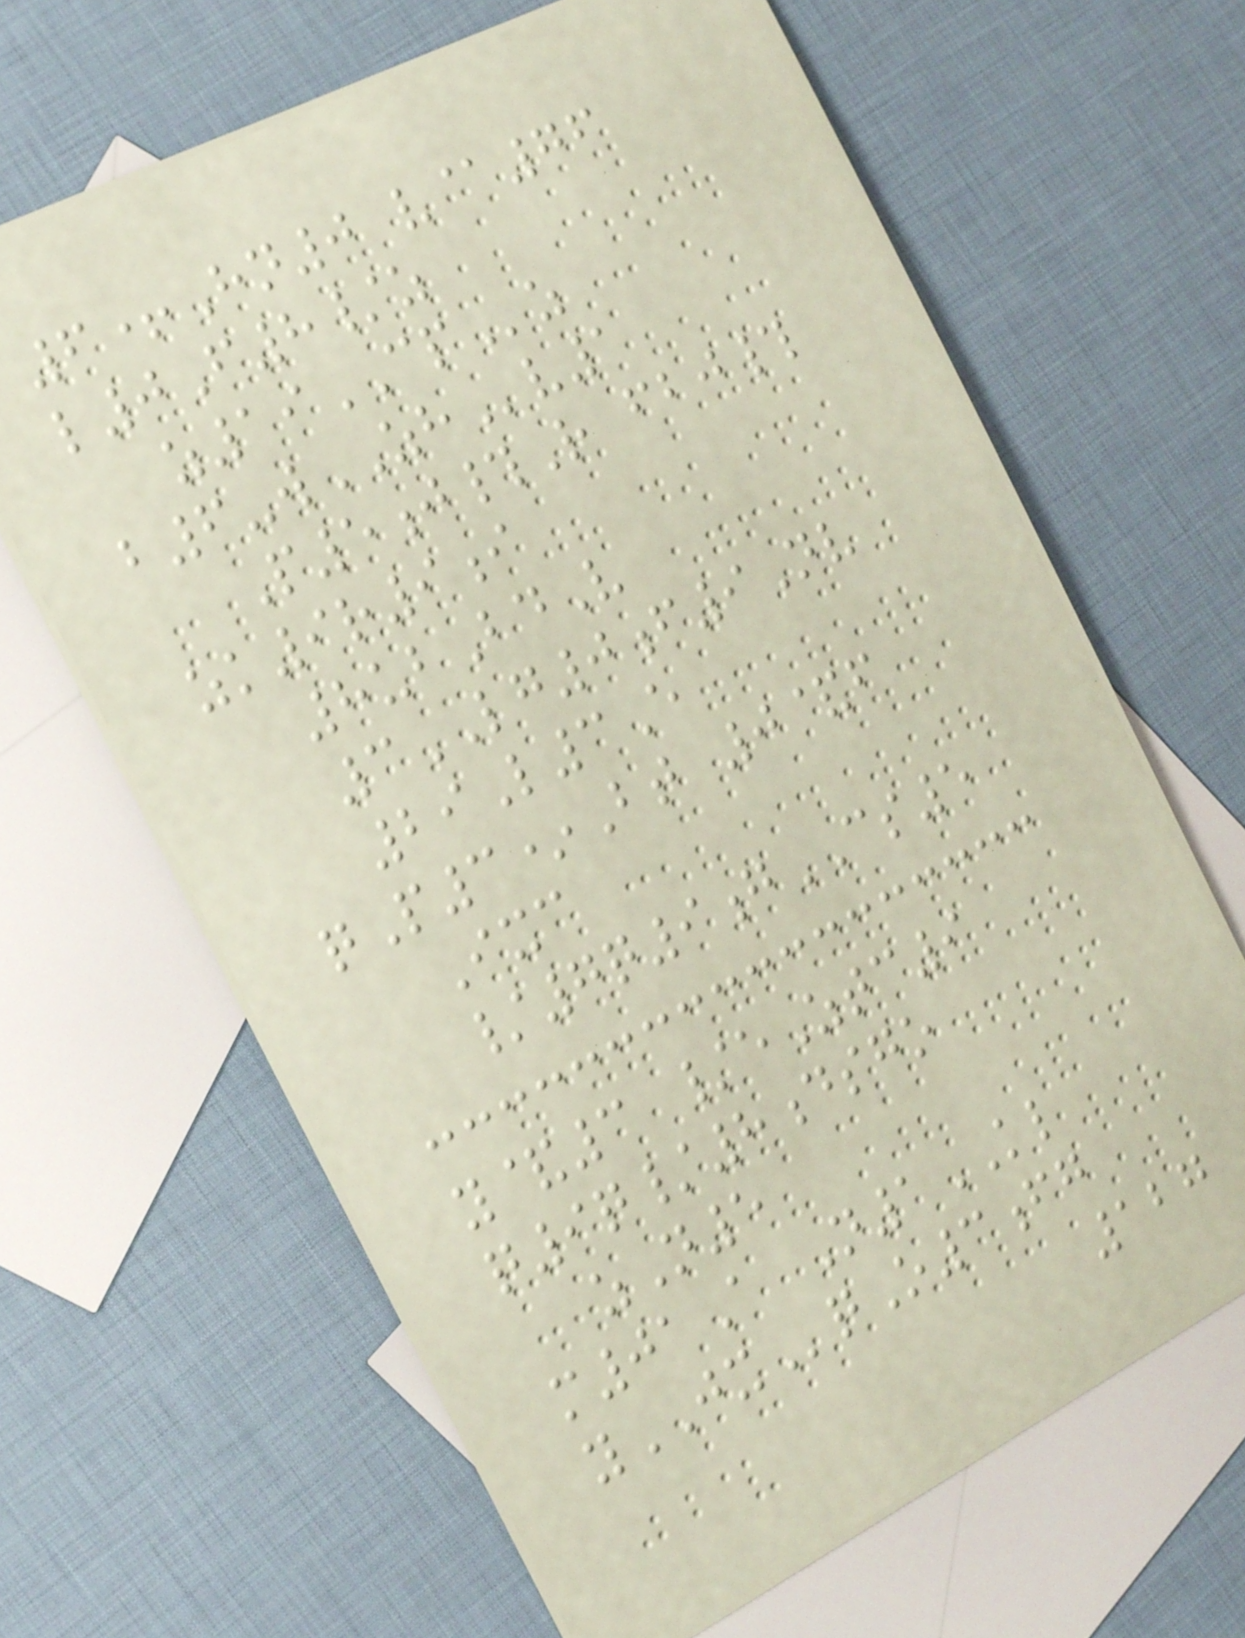6+Hn0 v@76
l0F8/z
z19CPz
b6-wZHv1
P5j#R fbj#
zk9r9i
8ubBdV
3LG0f9Nv
29L3E
qP3*Bt 0&f
Ixc
/7q9gCS5
y&3 /eZtc9
q9q/8dsgo
zN5
m01A N1KL
yJXqO3fg
127
